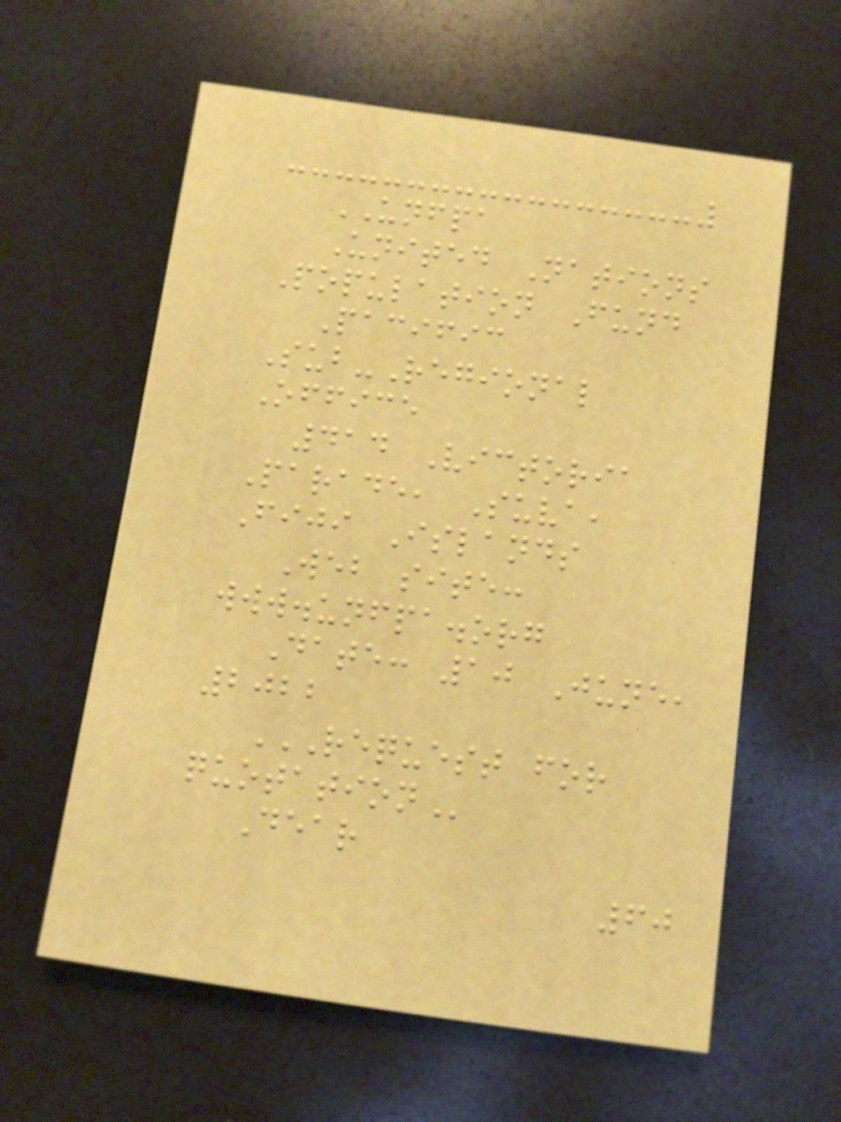UNFPA
United Nations
Population Fund
Pacific
Sub-Regional
Office
414 Victoria
Parade, Suva,
Fiji Islands
Web site:
www.unfpa.org
Date: 10 June,
2022
REQUEST FOR
QUOTATION
Dear
60
